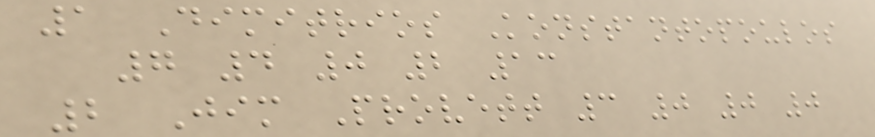1 Dimitrios Konstantopoulos
7 4 0 2 13
2 Jim Provett 3 0 0 0
